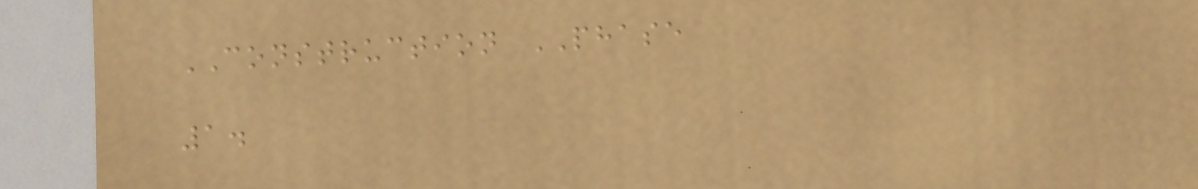CONSTRUCTION PHASE
1.
